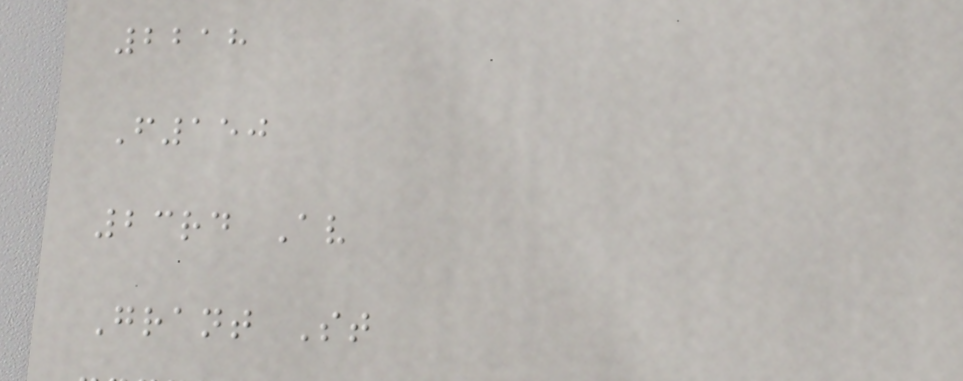2218
F150
23rd Av
Grant St
